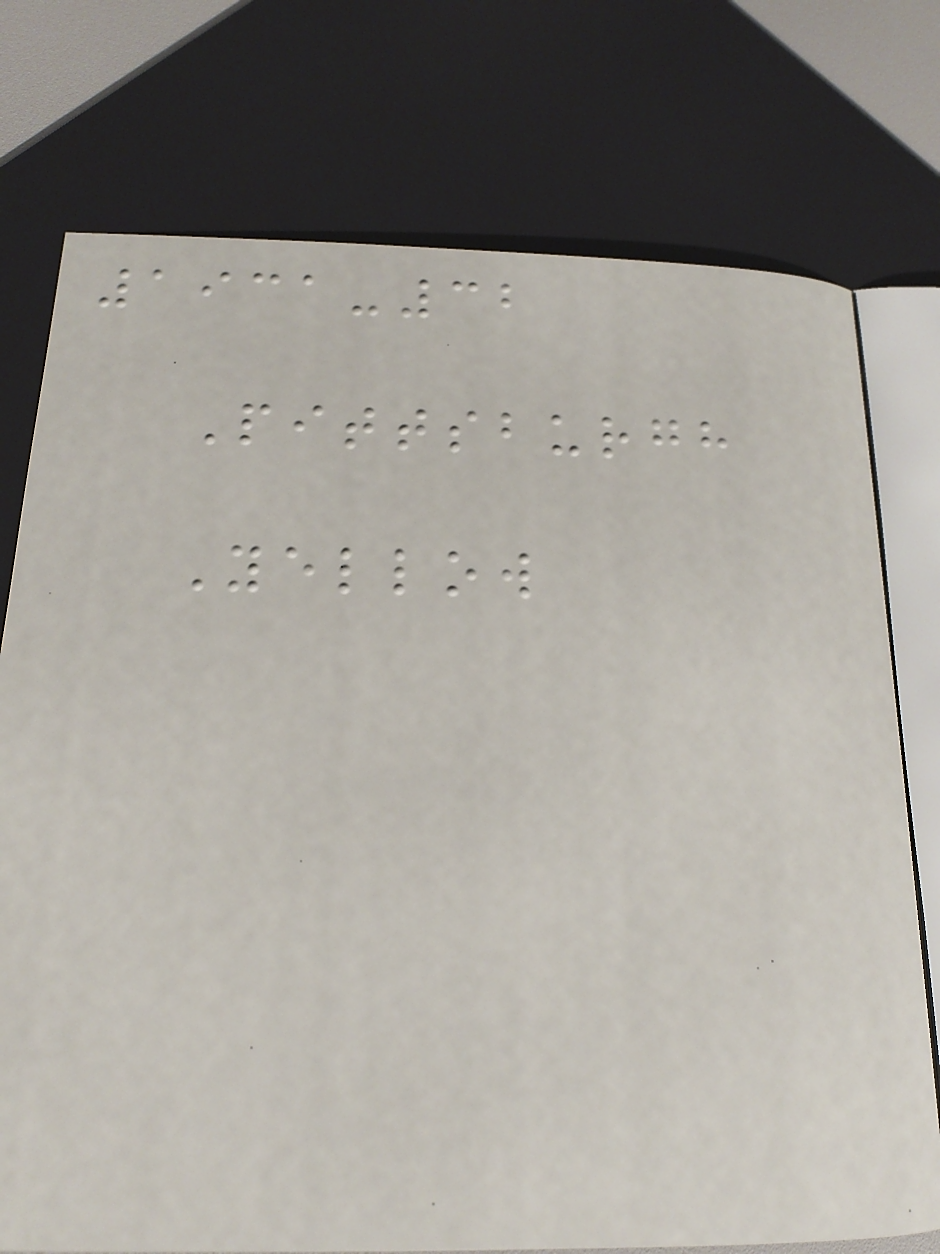1931-32
Pittsburgh
Yellow
